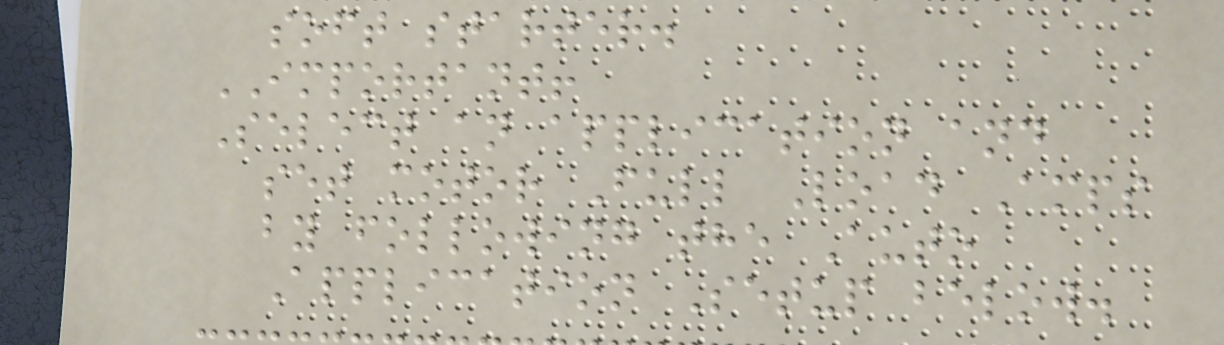soft starter.
IMPORTANT!
Select an application and
set motor Full Load Amps
by following the Auto
Application Setup below.
